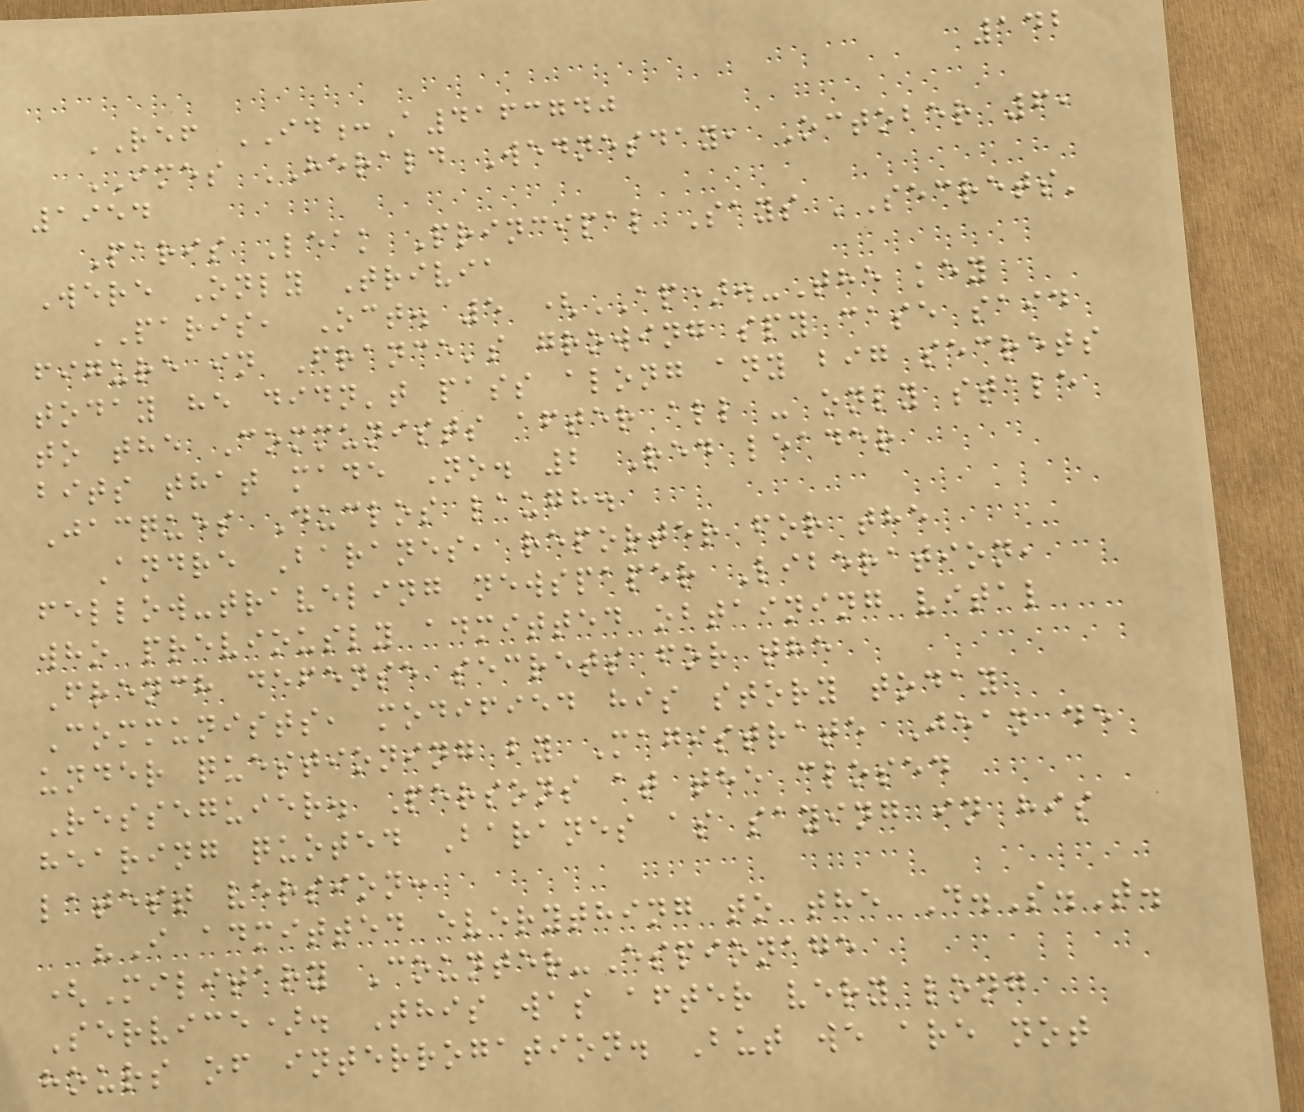142
REF ID:A4163740
IMES HERALD Wednesday, October 6,
1954
Paris Leak Principal Says 'Secrets'
Were Only Trivia
PARIS, Oct. 5 (AP).-The key
figure in France's growing spy case said
today he didn't pass along any big secrets
to the Communists after all - only stale
bits that made No. 2 Red leader
Jacques Duclos laugh.
Andre Baranes, reporter for the
fellow-traveling newspaper Liberation,
who previously admitted obtaining vital
French defense secrets for the
Communists, modified his story today
under questioning by Magistrate Jean de
Resseguier. Persons at the closed
hearing quoted Baranes as saying in his
latest version:
"I admitted everything to the D.S.T.
(Military Counter-Espionage
Service). This was after very long
hours of interrogation. But we are not
